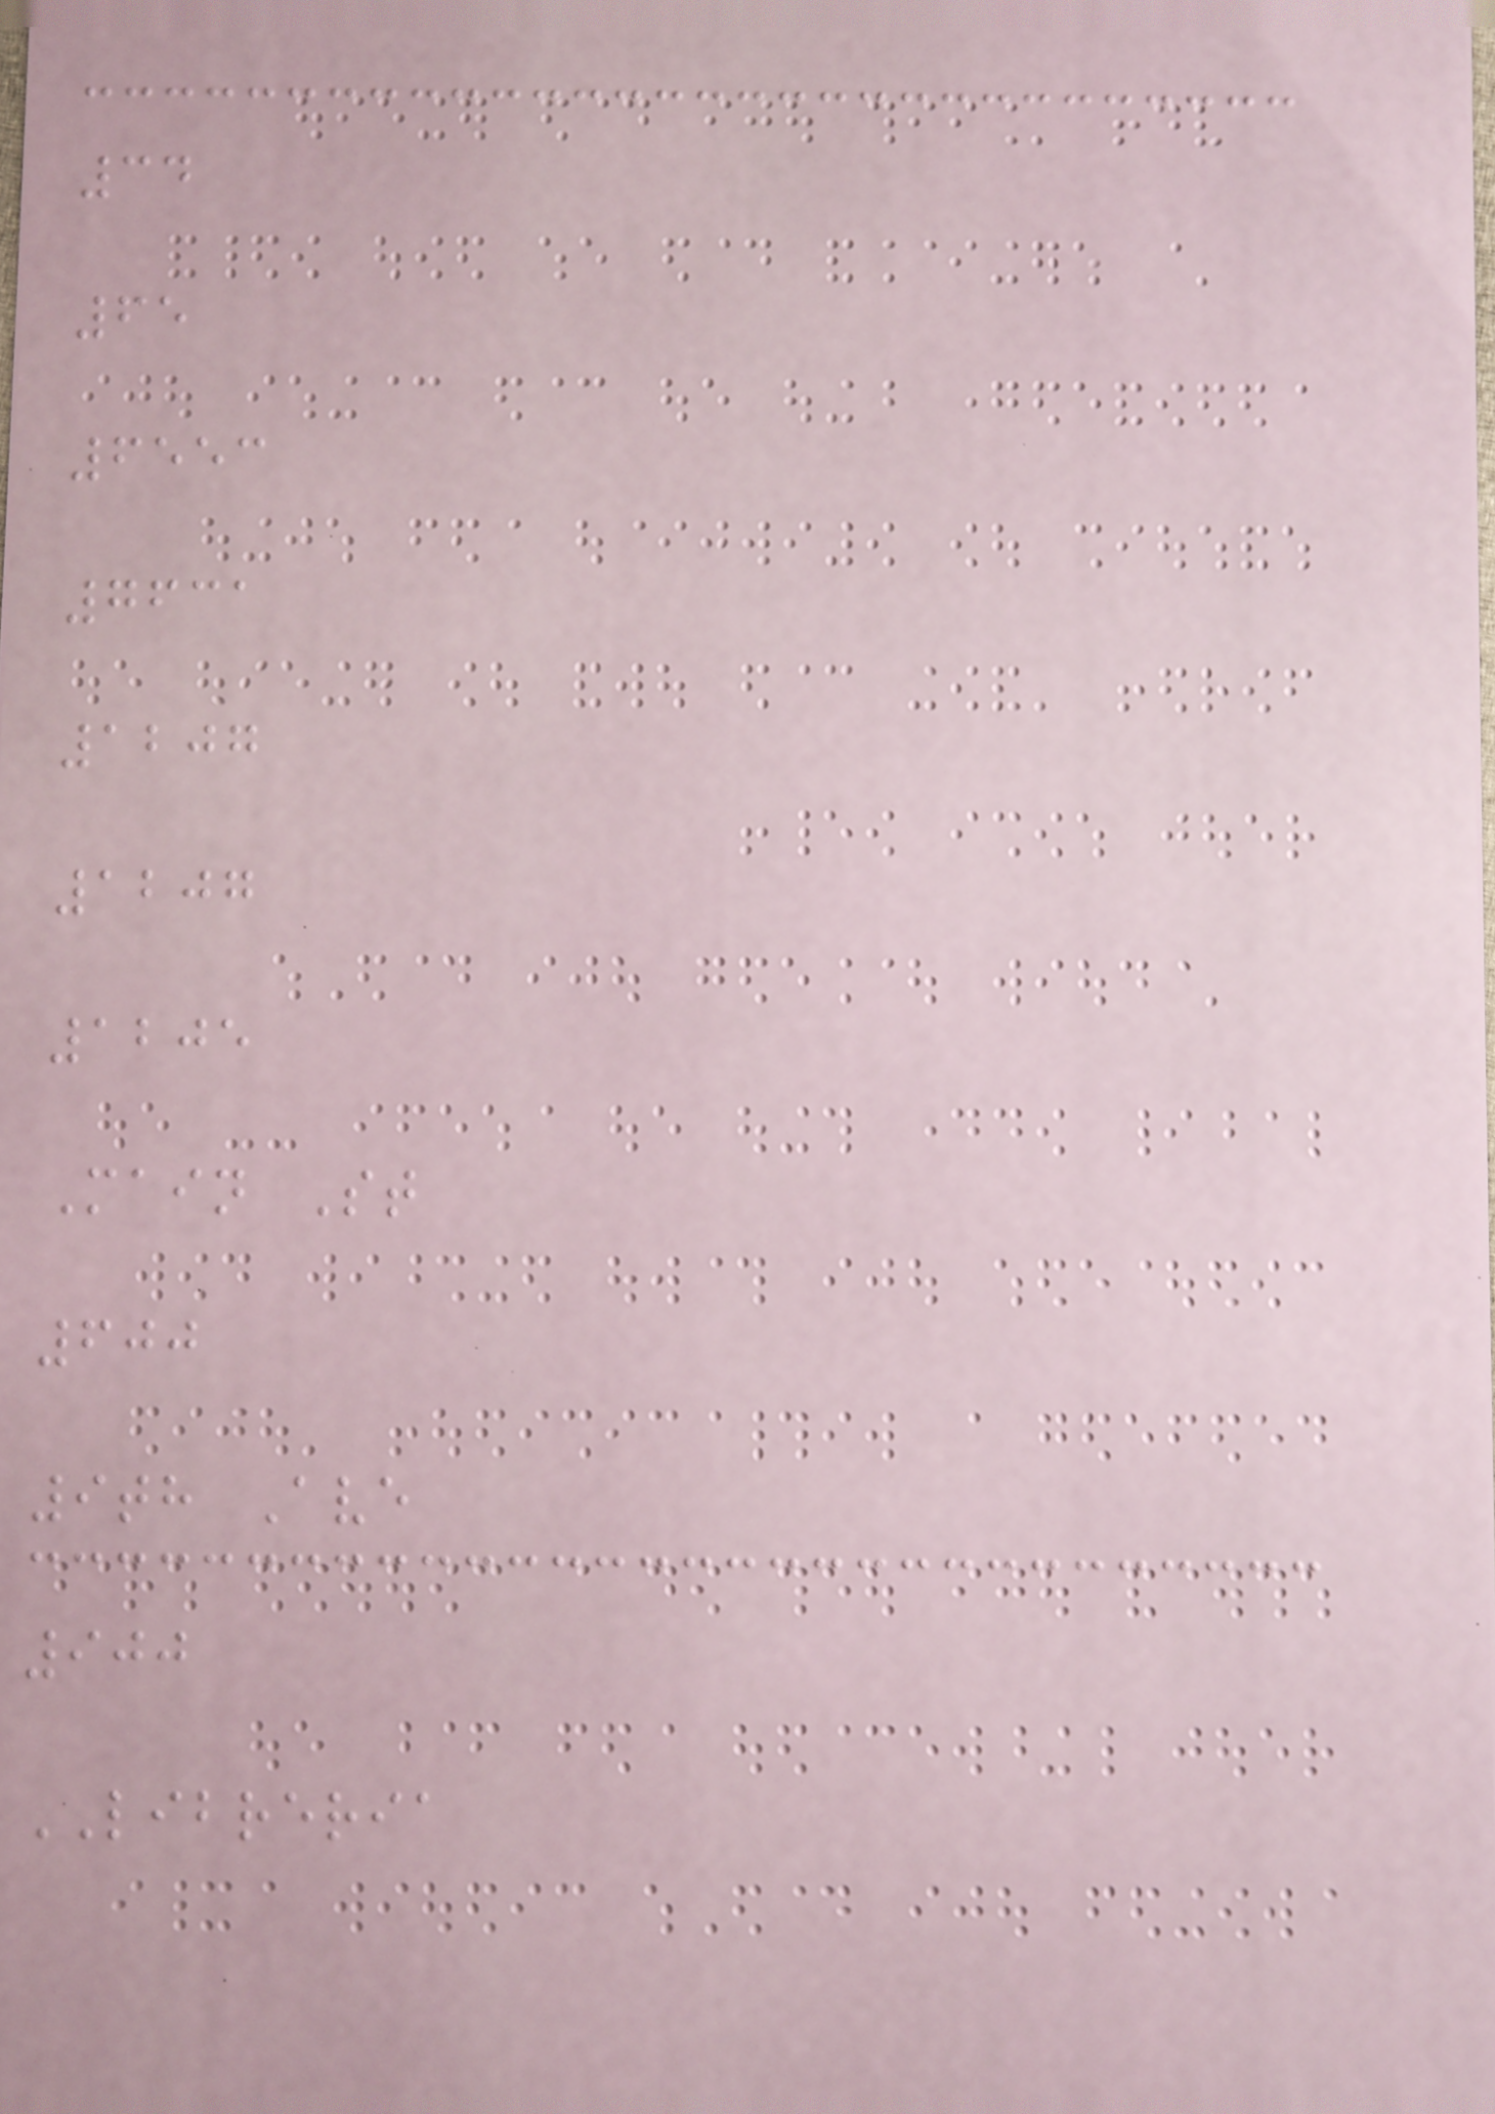34
65
6553
7631
1207
1207
1205
Main St
600
9th Ave
900
LIBRERIA
